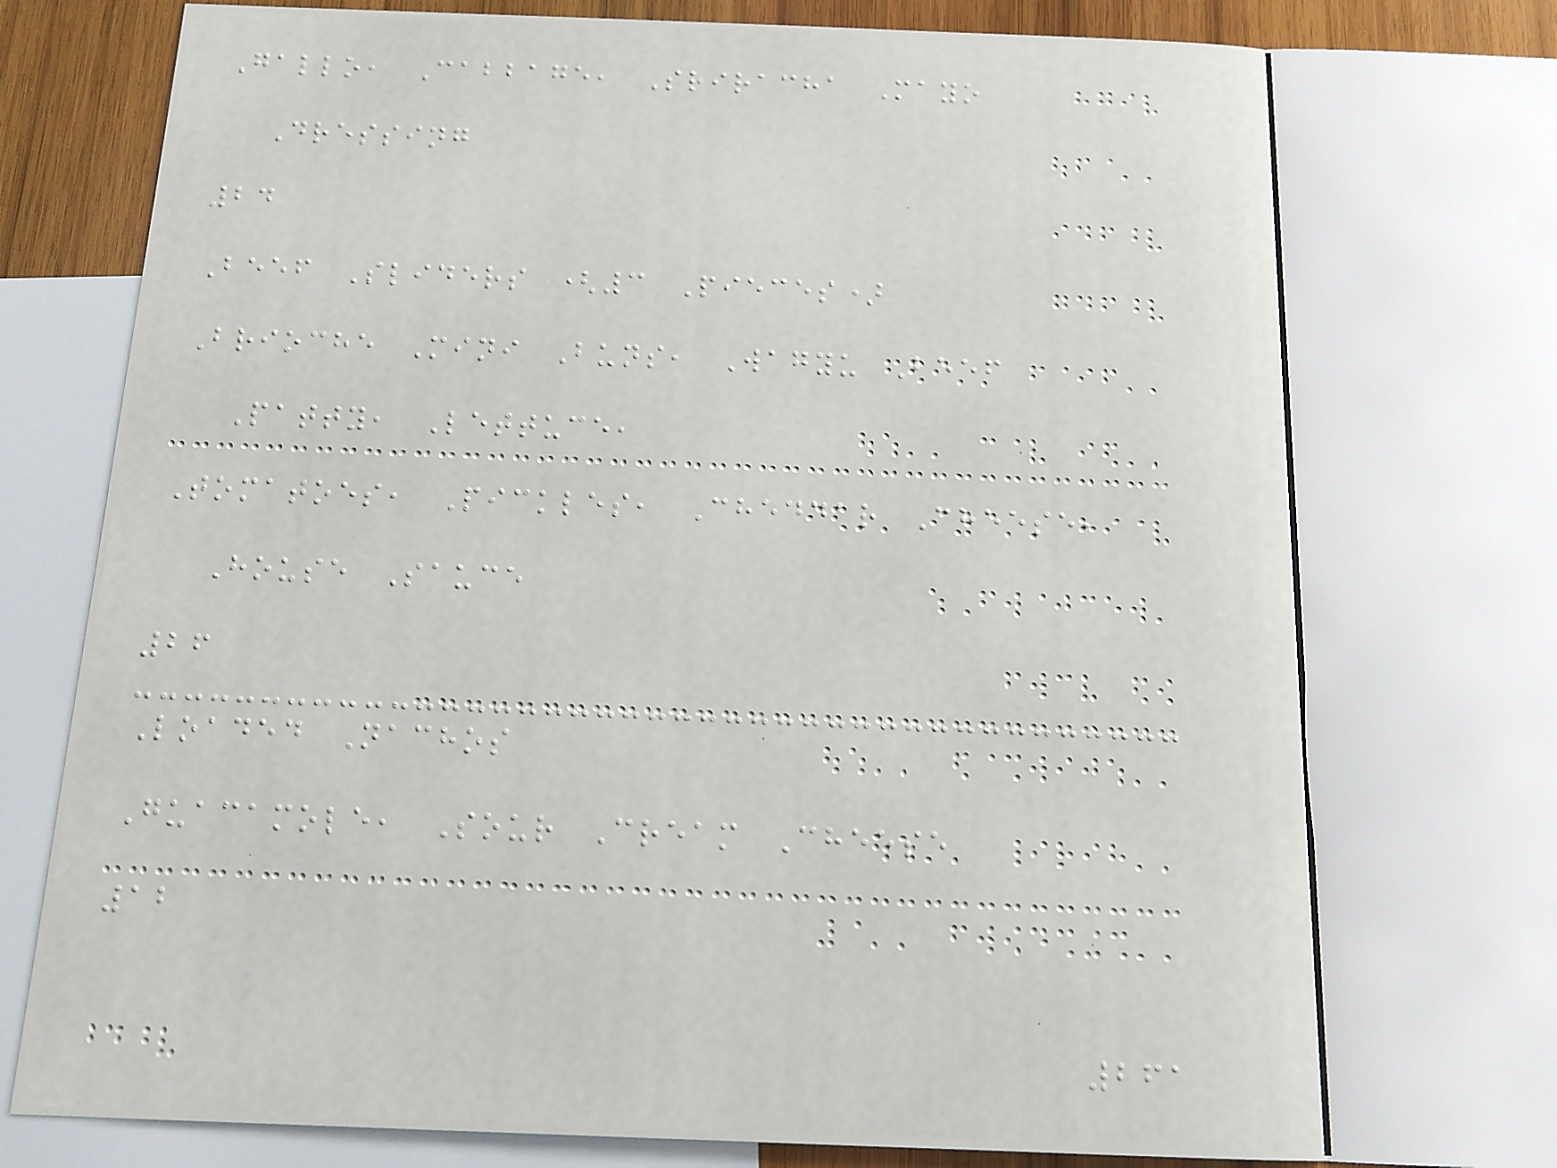Gallo, Cabbage, Sriracha Mayo
Dressing
24
Beef Sliders (3 Pieces)
Brioche Mini Buns, Wagyu Beef
Patty, Lettuce,
Tomatoes, Pickles, Cheddar Cheese,
House Sauce
26
Loaded Nachos
Guacamole, Sour Cream Cheese
12
261
